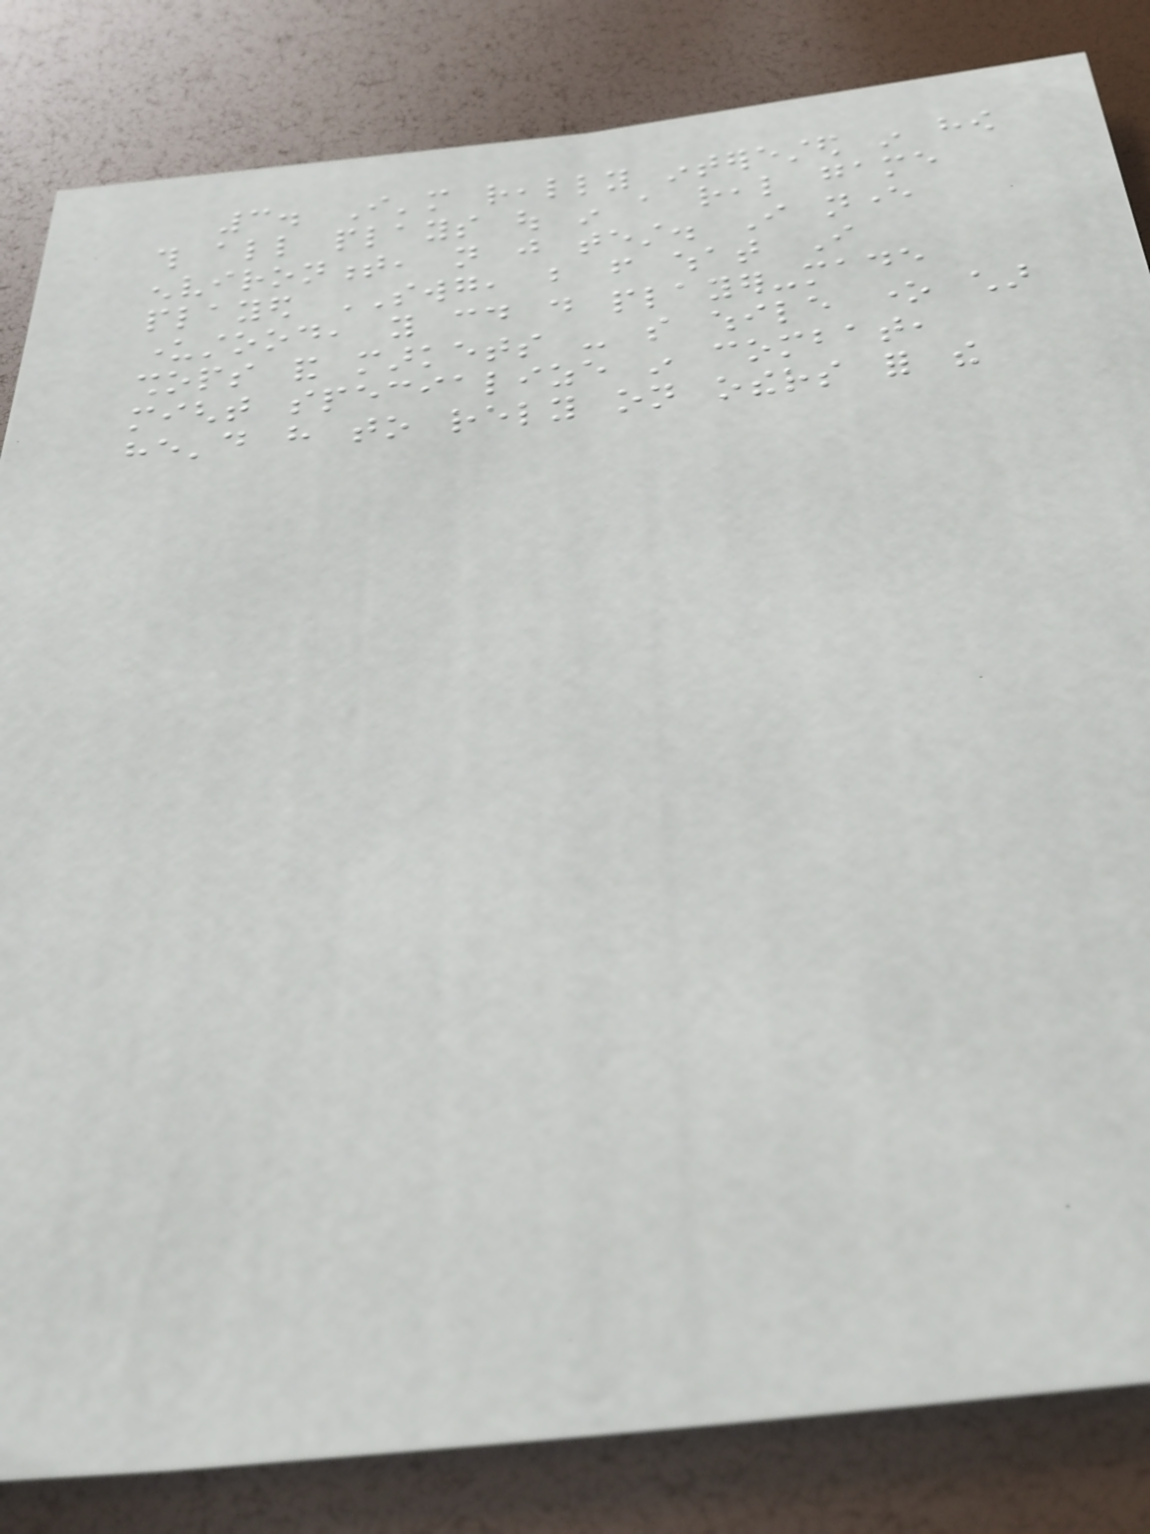3. I'm really interested in how
this all plays out in a real game
environment, not just test. I never
played SWG, but from what I
understood, you could do player-made
shops and markets - so while one char
might specialize in combat,
he'd have to rely on others for the
